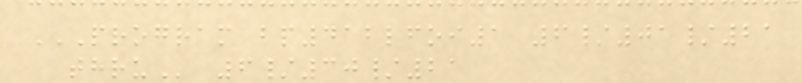PROGRAM BP412LFOI1 6/01/21
THRU 6/30/21
